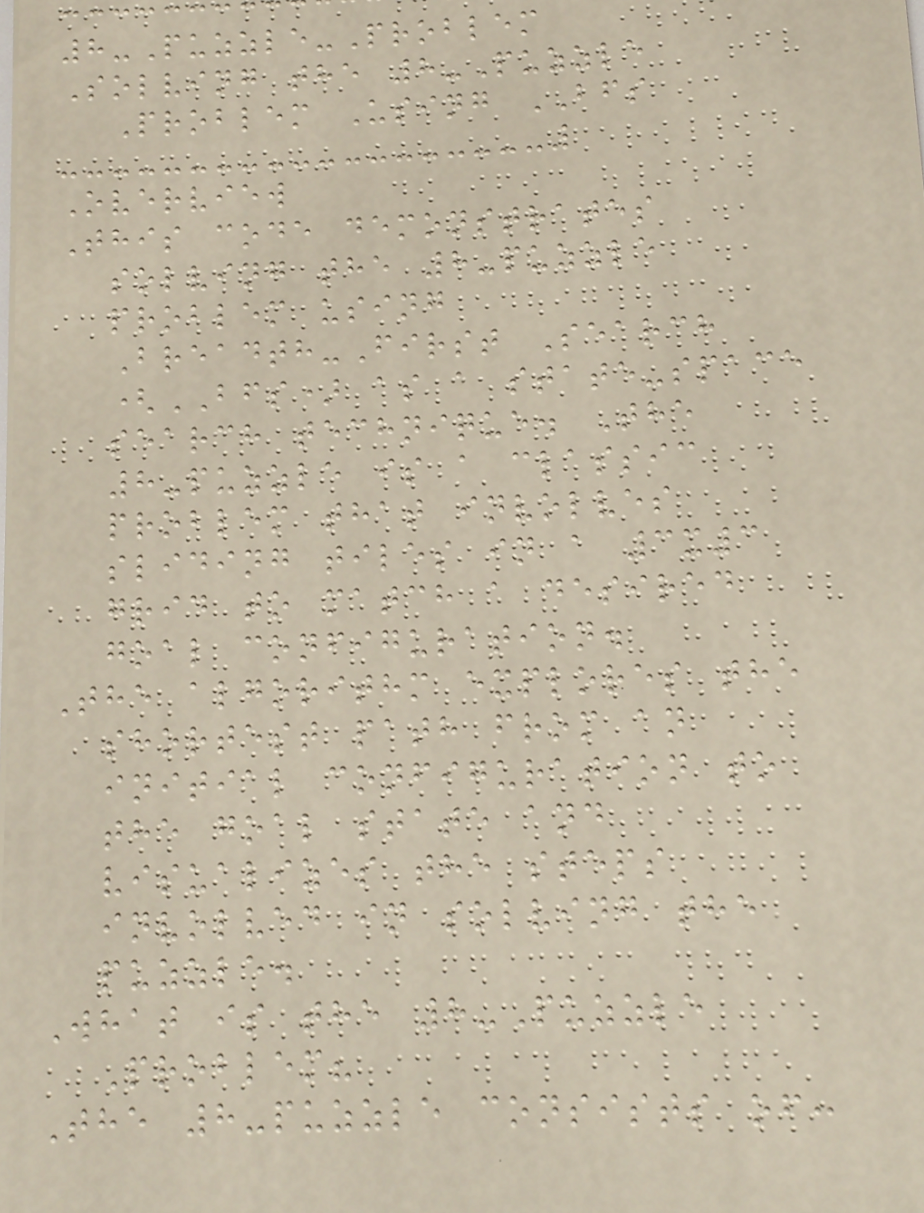8-Puzzle-Problem
Solving the 8-Puzzle
Problem Using BFS
Overview
This code demonstrates
solving the 8-puzzle
problem using
Breadth-First Search
(BFS) as a state-space
search technique. The
8-puzzle is a classic
problem that involves
sliding tiles in a 3x3
grid to match a desired
goal configuration.
The algorithm explores the
shortest path from an
initial configuration to
the goal state and
visualizes the steps
involved in solving the
puzzle.
What is the 8-Puzzle
Problem?
The 8-puzzle consists of:
